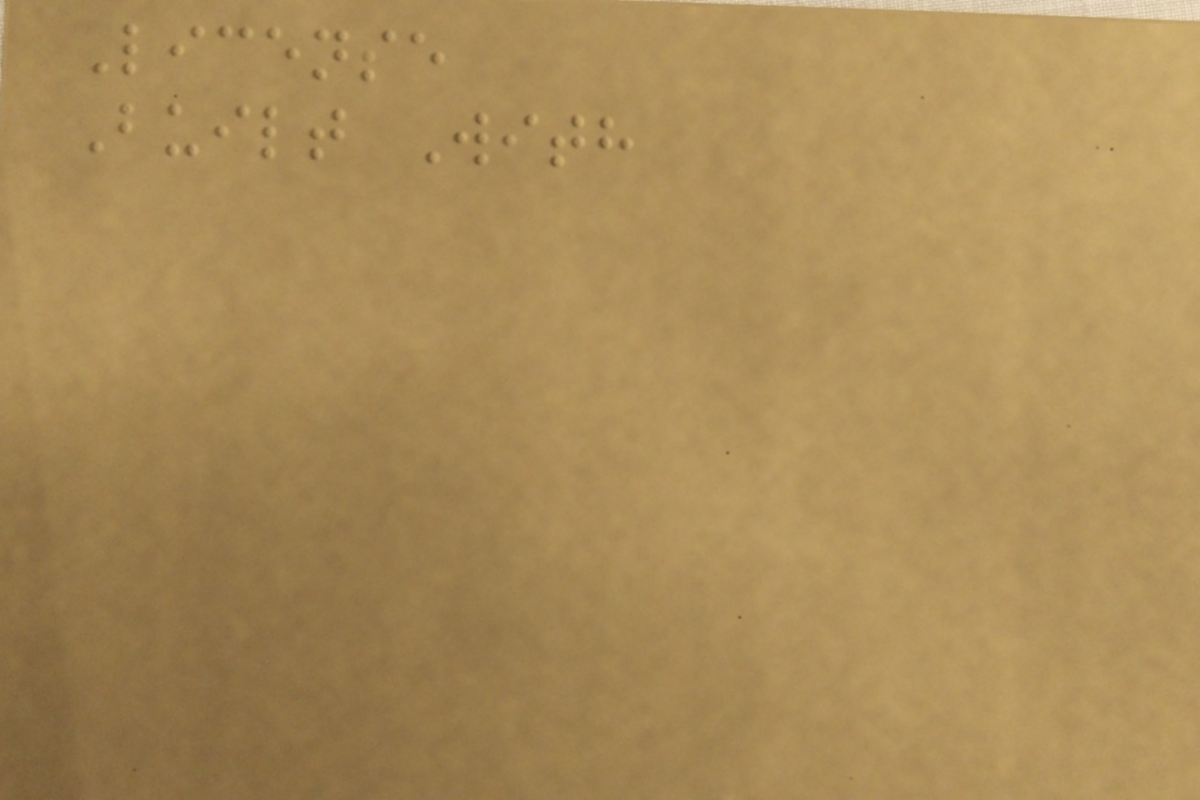License
Built With
